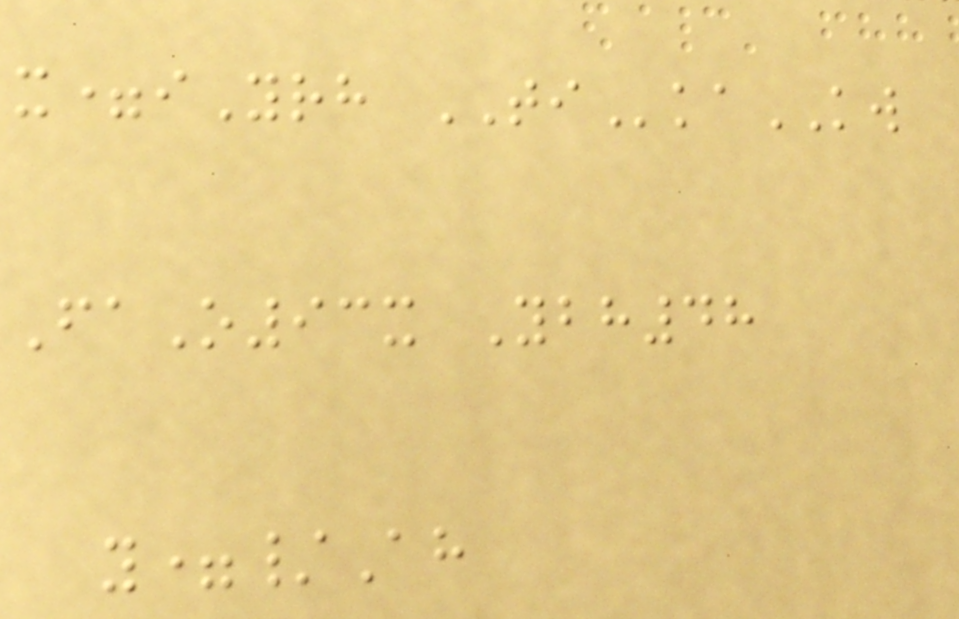x=iYrh TIkaKW
FaO93x Ybh48
y=/Ah
